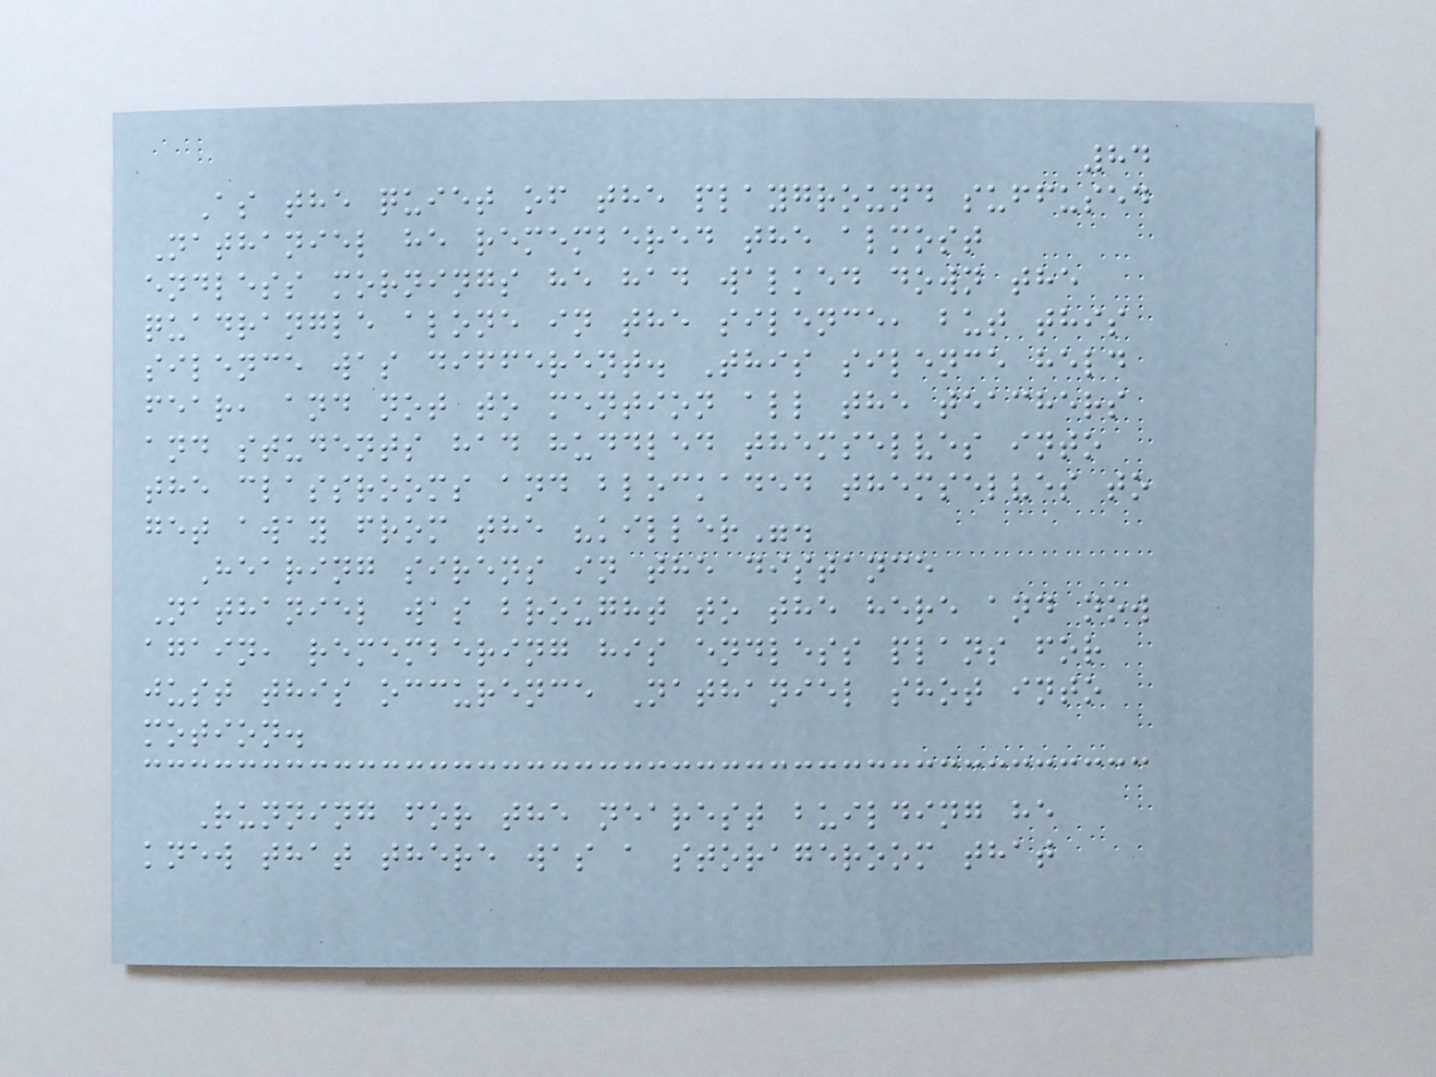84
As the quiet of the playground suffused
Nathaniel he remembered the almost
endless mornings he had walked down the
quadrangle alone in the silence, but this
silence was different. This silence held
fear, and not to mention all the teachers
and students had huddled themselves into
the classrooms and blockaded themselves to
get away from the "killer".
Hearing sirens in the distance
Nathaniel was brought to the here and now
again, remembering his endless plans for
just this occurence Nathaniel shot into
motion.
Running for the nearest building he
knew that there was a storageroom that
